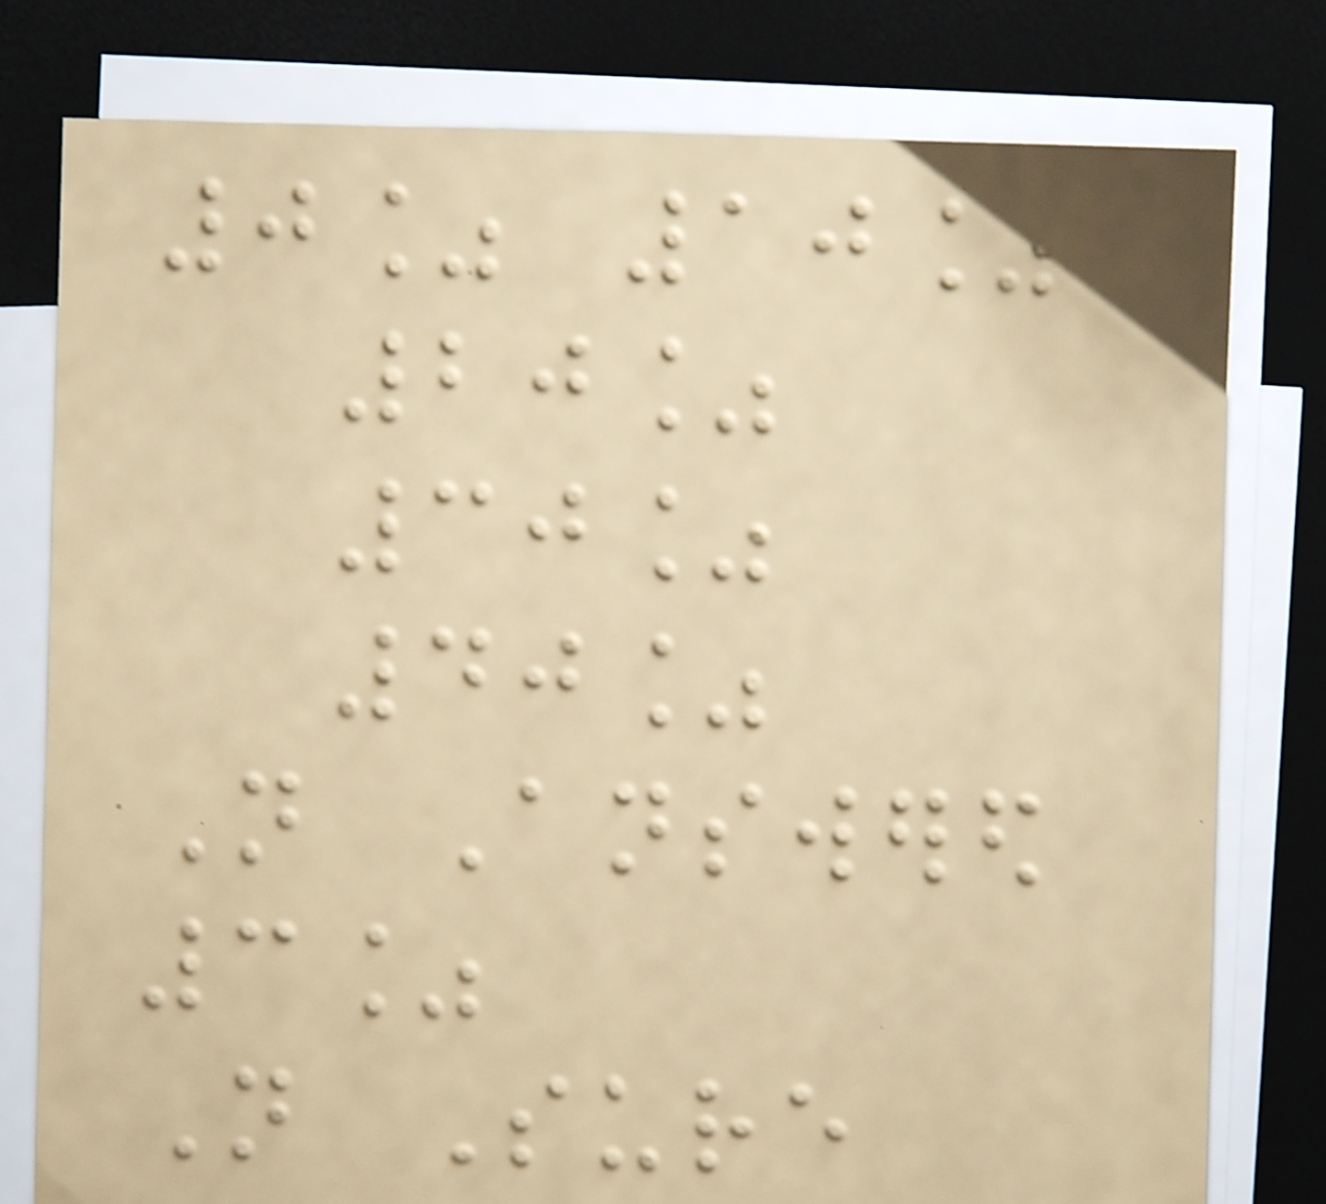0% 10%
20%
30%
40%
Not Answered
3%
Not Sure
